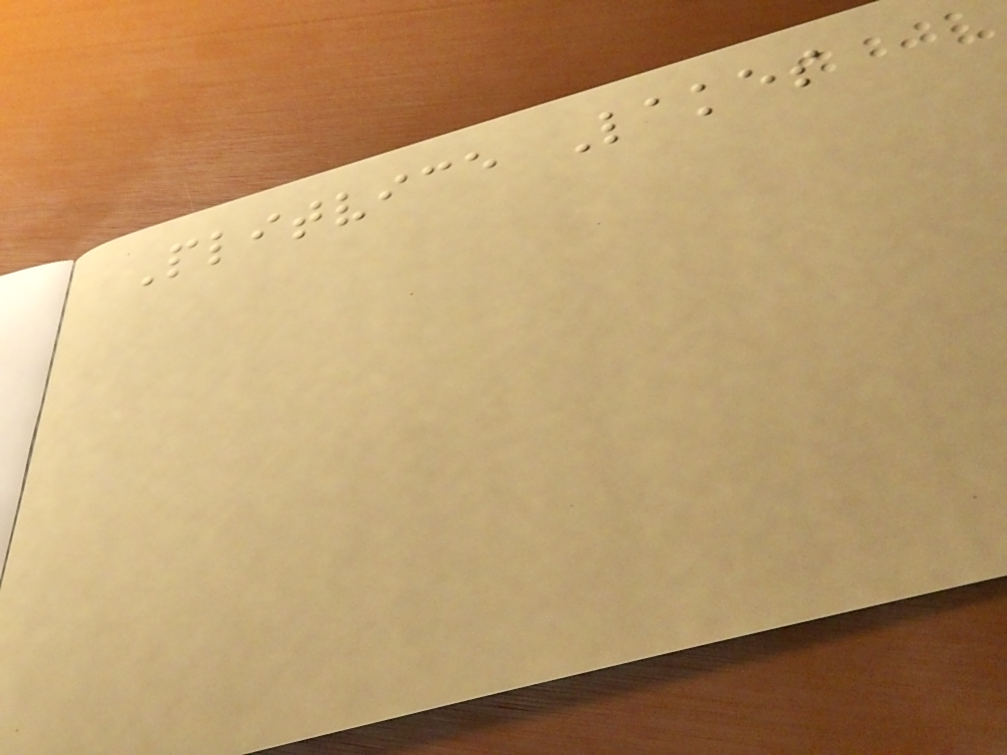Plitvice Lakes
